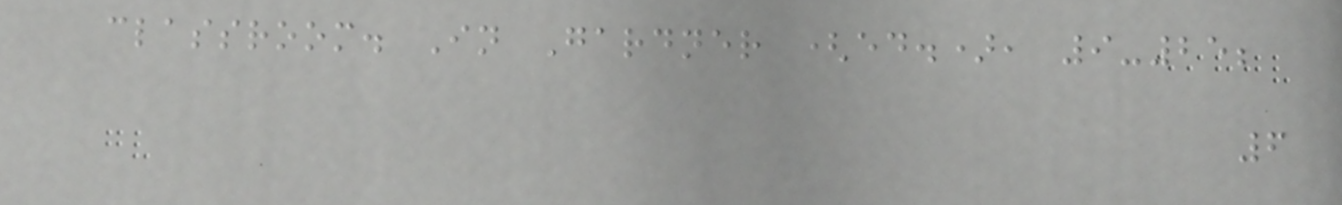classroom. In Gardner (ed.), 9-25;
6
